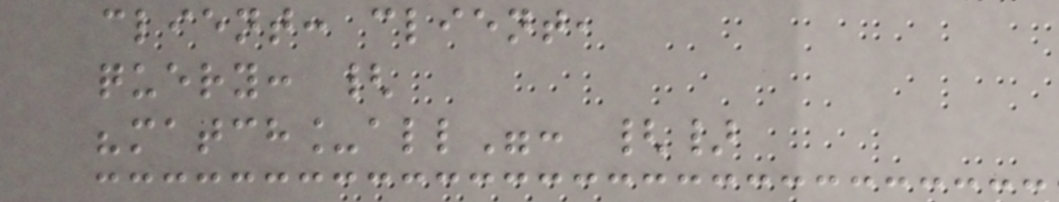client: client,
query: {
"match_all": {}
